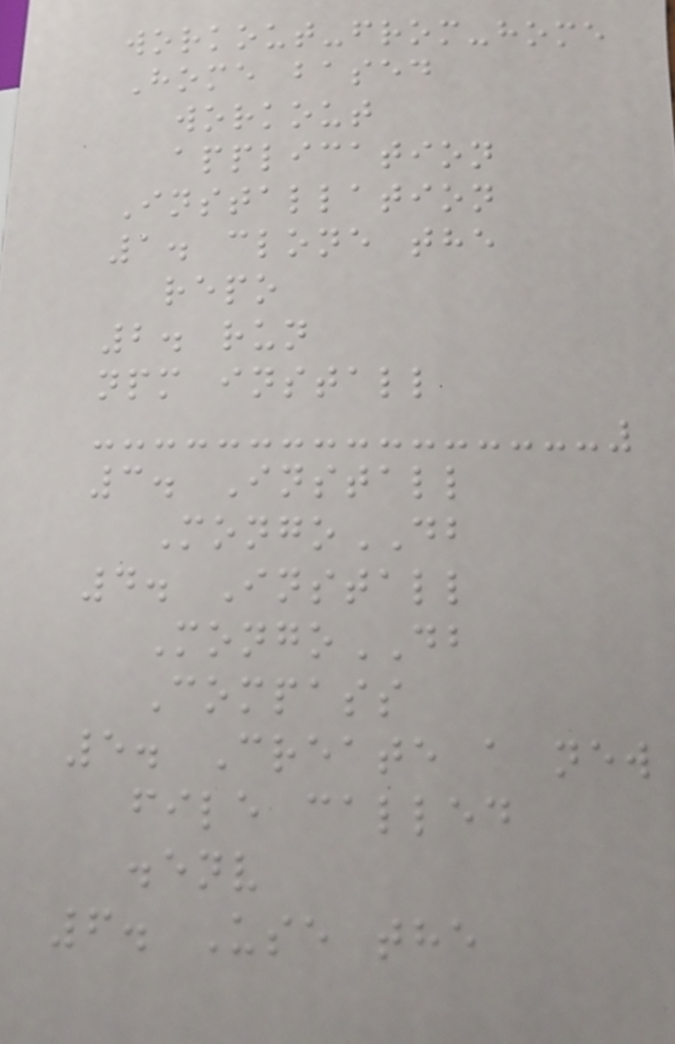workout-from-home
Home based
workout
application
Installation
1. clone the
repo
2. run
npm install
3. Install
MongoDB
4. Install
MongoDB
Compass
5. Create a new
file called
.env
6. Use the
